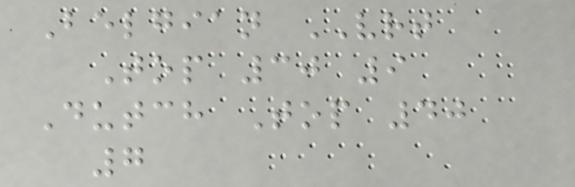Belgian VRT
Top 30 9
Dutch Top 40
7
